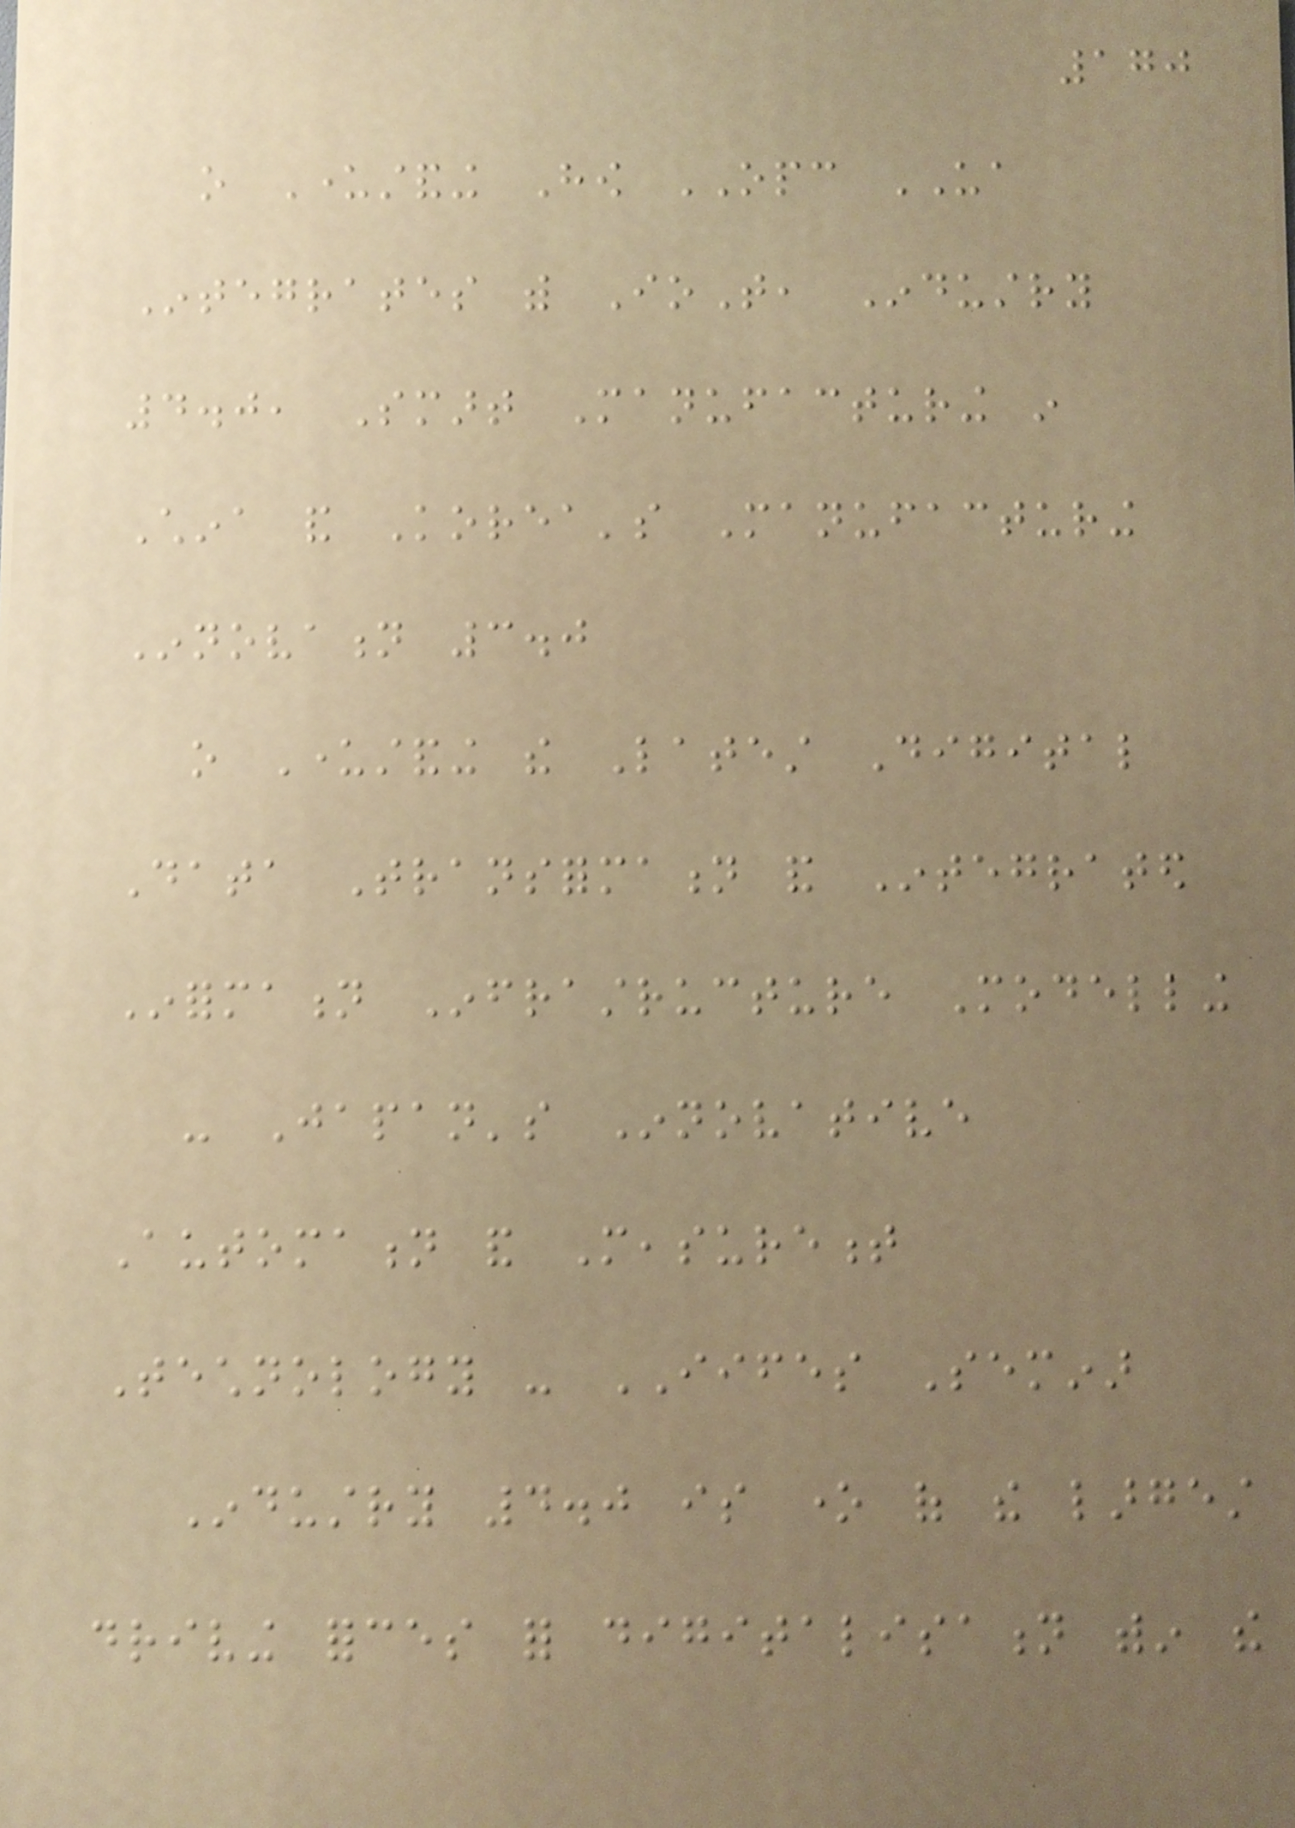170
o Understanding How OPC UA
Integrates with IoT, Industry
4.0, Smart Manufacturing in
China and Korea's Manufacturing
Innovation 3.0
o Understanding the Latest Digital
Data Transformation and Integrated
Information Infrastructure Modelling
- Japan's Innovative
Automation and Measurement
Technology - IIFES Seminar
Industry 4.0 is one of the largest
driving forces for digitalisation within the
